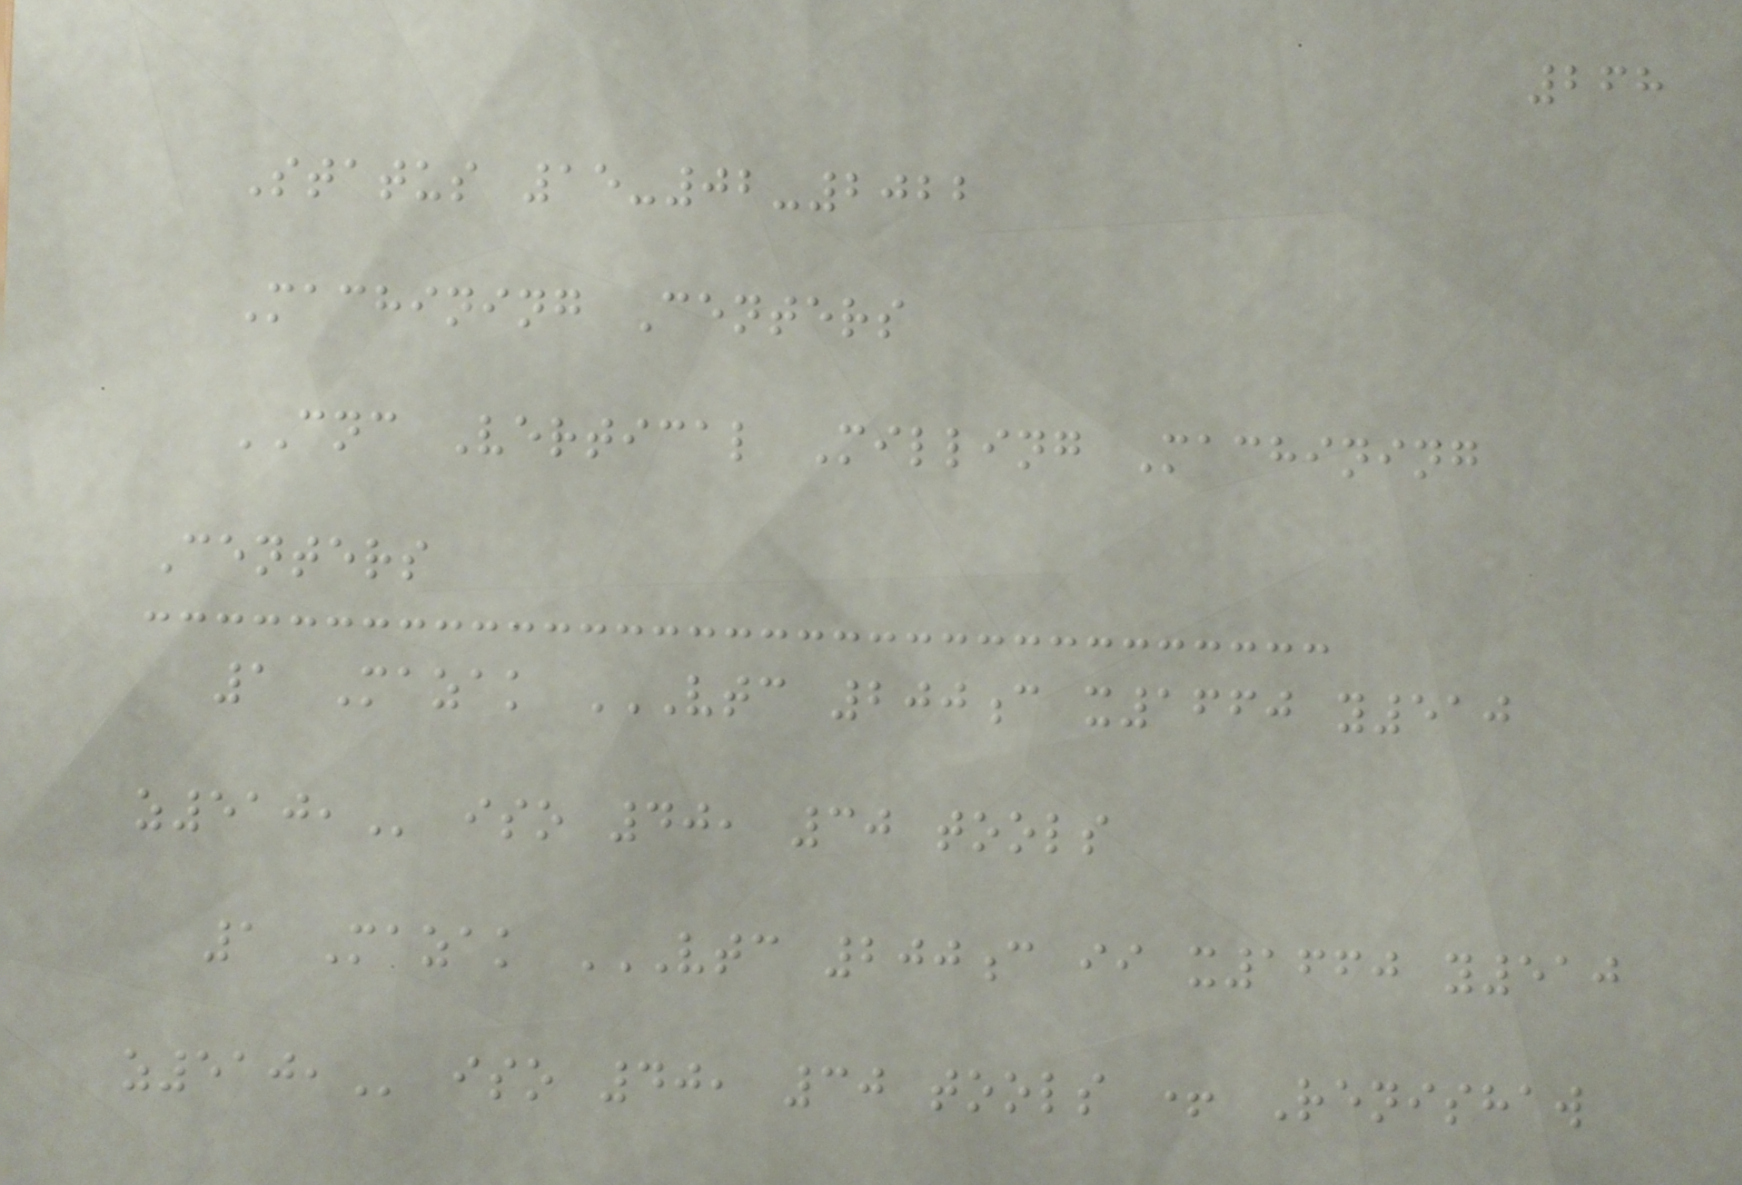268
Status 15-02-2022
Machining Centers
CNC Vertical Milling Machining
Centers
1 Mazak VTC 200C X1660 Y510
Z510, iso 40, 30 tools
1 Mazak VTC 200C II X1660 Y510
Z510, iso 40, 30 tools + Renishaw
